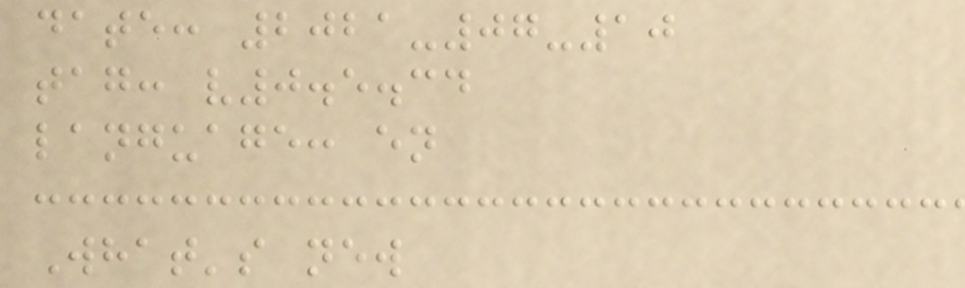date: 2021-07-10
tag: v0.5.34
language: en
What's new
